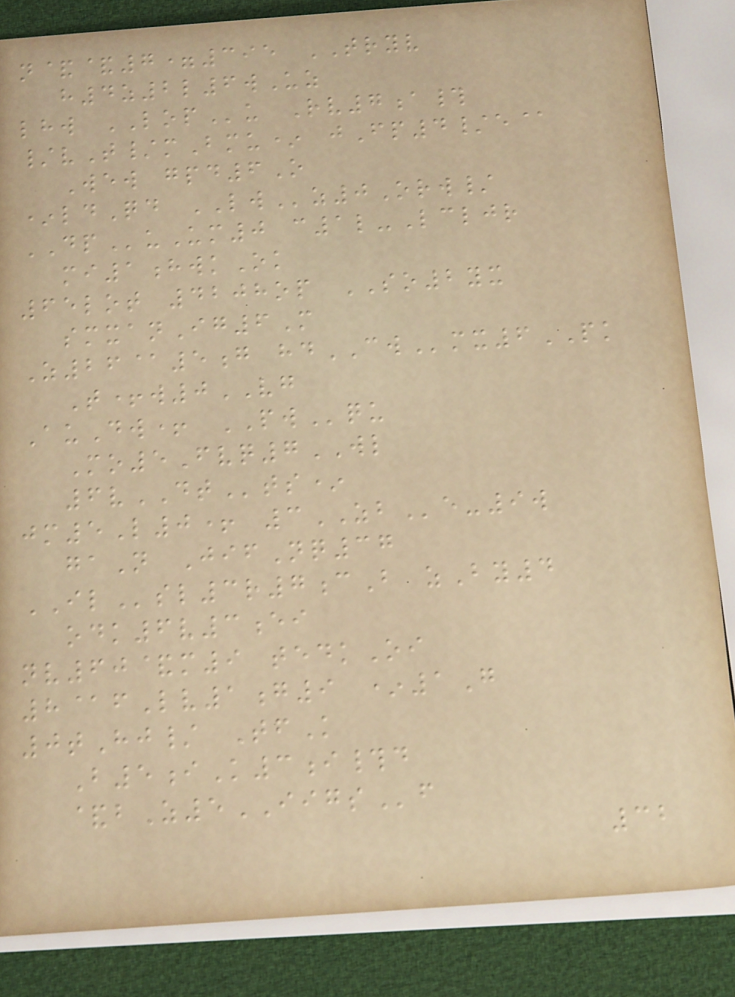n&&7=395 TRYV
h4z2l6wUz
lhw LOPu Rv7a#
/vT/mBmu* jFp4/e@
Wew gpd6O
*ldQd LWz0Orw/
DPuUm0 c1l-Lcljr
mi1hwkOk
65lot 4208op SO2yx
smxanIg6M
Z26@5g hdCWmx6PK
T+w0VG
AuDw+ PWqu
Mo5Fvq7WL
6vDTts*
jm5L0+ 3ZBe-9w
gaN JifNq37
ILsl3r7cB zBy4
odk6v3ei
nv60&m9 tedkOi
8@fLv1g9 *1G
0tHj/ TfK
B5iK3i#d
&bZ5IIGSf
32
